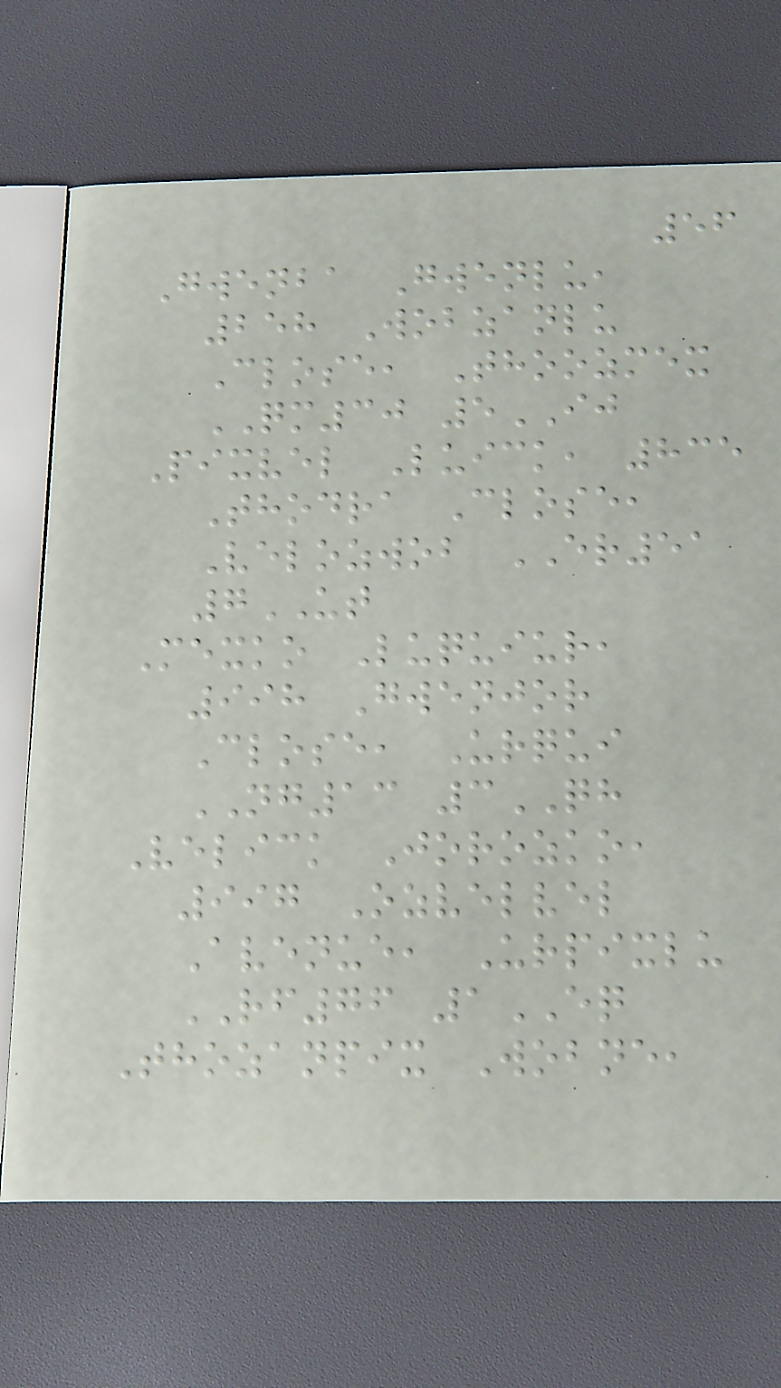56
Gwenba Gwenlu,
258 Wobzanlu
Close, Thoozmex
QM30 5IJ
Pixvel Luick, 835
Thodra Close,
Velozwob ER51
7UT
Mexko Luquiur,
998 Gwenjor
Close, Urqui
NG13 3QH
Velick Jorozko,
997 Ozvelvel
Avenue, Urpixlu
RF76 1EQ
Thozanpix Wobne,
